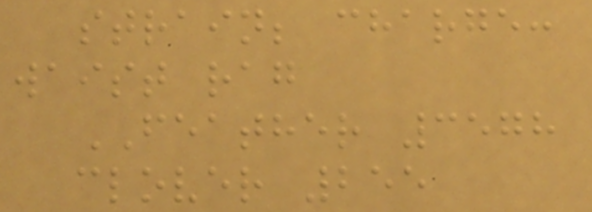strain; charge:
waist rag
FEATHER 3578
clover 255
